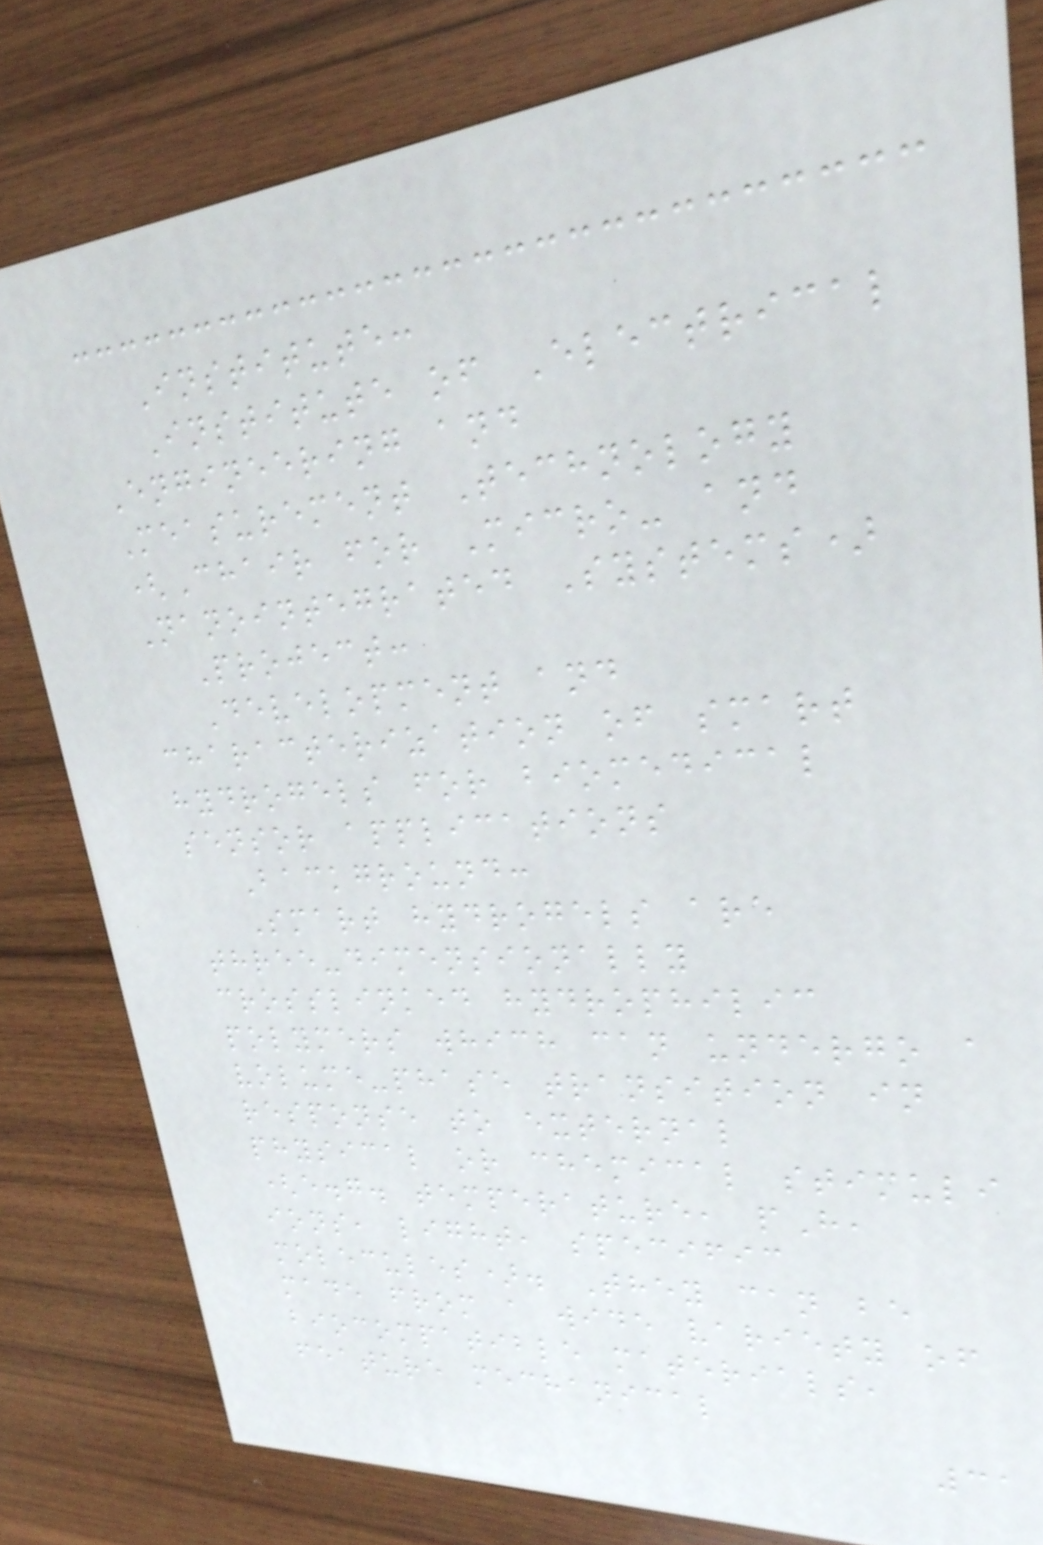Institute:
Institute of Electrical
Engineering and
Measurement Technology
(Chair for Micro- and
Nanointegrated Systems)
Project:
Development and
characterization of smart
hydrogels for biomedical
sensor applications
Background:
Smart hydrogels are
three-dimensionally
crosslinked hydrophilic
polymers which can undergo a
volume-phase transition in
response to external
physical or chemical stimuli
(e.g. temperature, pH,
ions, light, specific
molecules). They can be
made from a wide variety of
biocompatible materials,
feature mechanical
31
